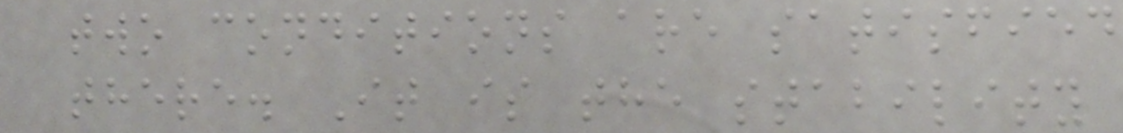two conditions are satisfied
there. It is the stability
